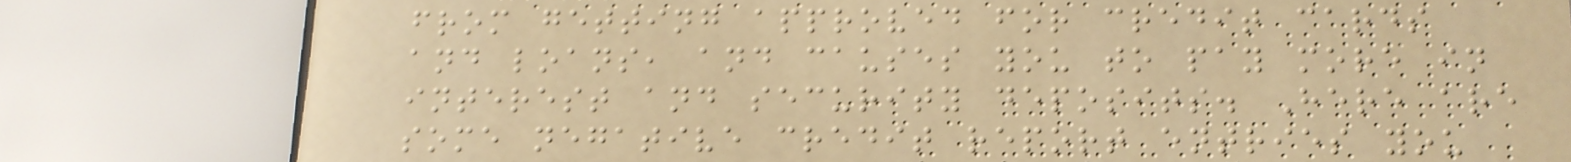from getting approved for credit cards
and loans, and causes you to pay more in
interest and security deposits. Here are
some negative credit report entries you
